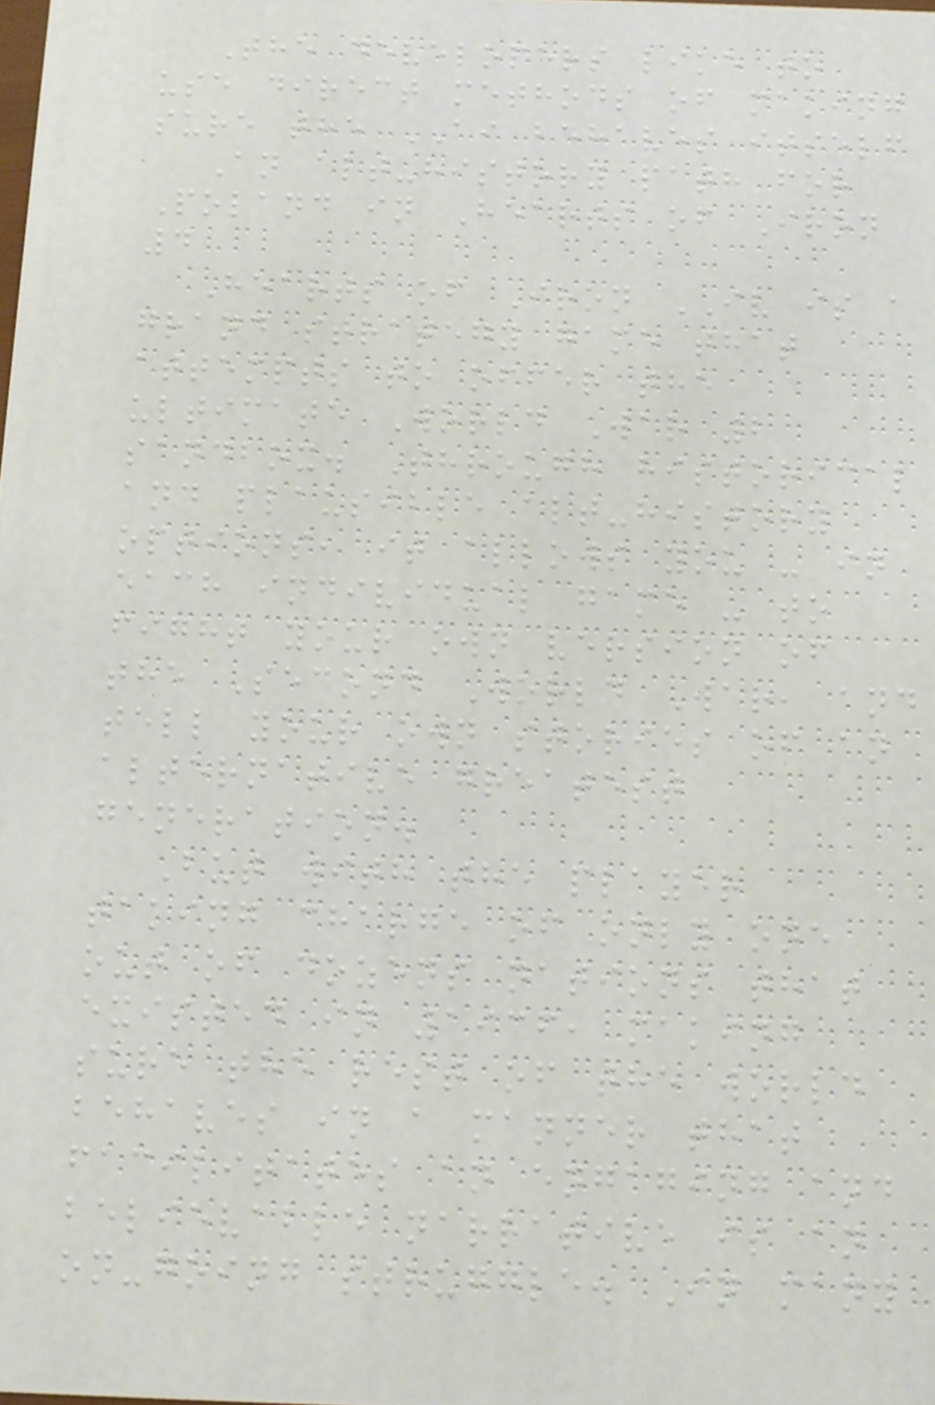The developers like to
use direct methods of making
sure the AI behaves itself
An alt-history path for
Poland in Hearts of Iron
4
Hearts of Iron IV is a
grand strategy game that
attempts to offer the
ultimate World War 2
sandbox. Through historical
and plausible alt-history
options, it allows you - in
each individual game - to
fight your own version of
the Second World War, and
tell your own stories of an
alternative greatest
generation.
But with the player
taking charge of only one
out of dozens nations that
existed in 1936, making
sure the rest of the world
behaves in a manner that
facilitates an engaging and
believable narrative is an
on-going struggle. In many
